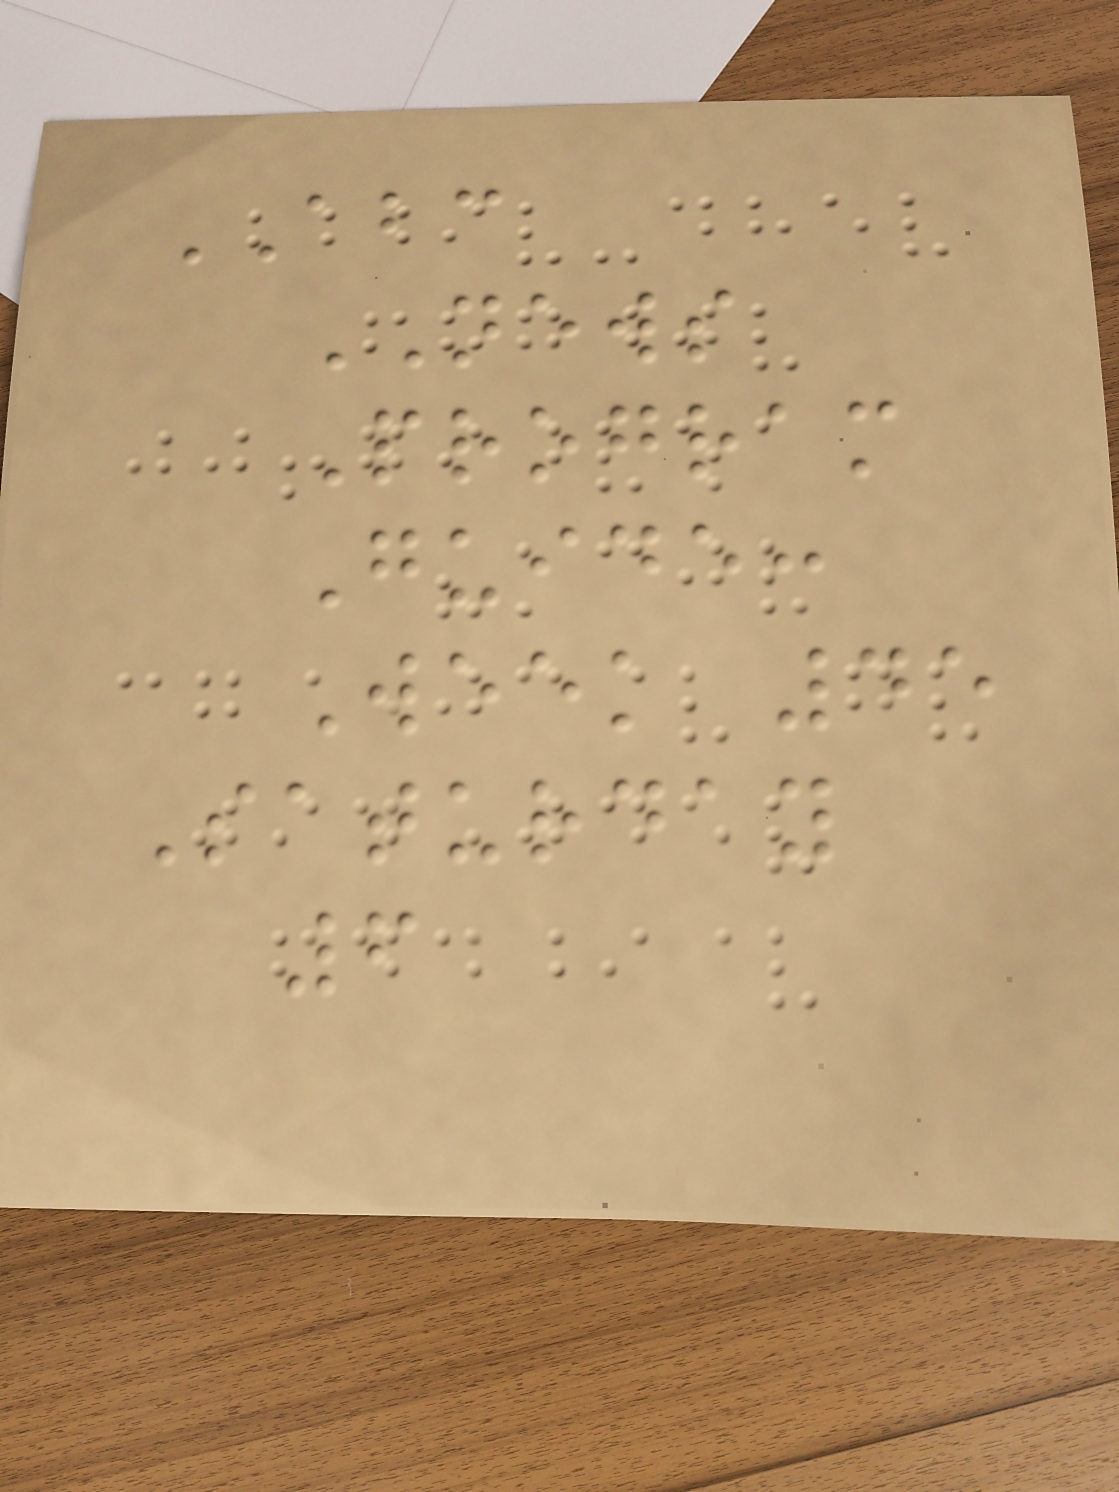ABC
NEWS
Program
Guide:
Week 45
Saturday
6
